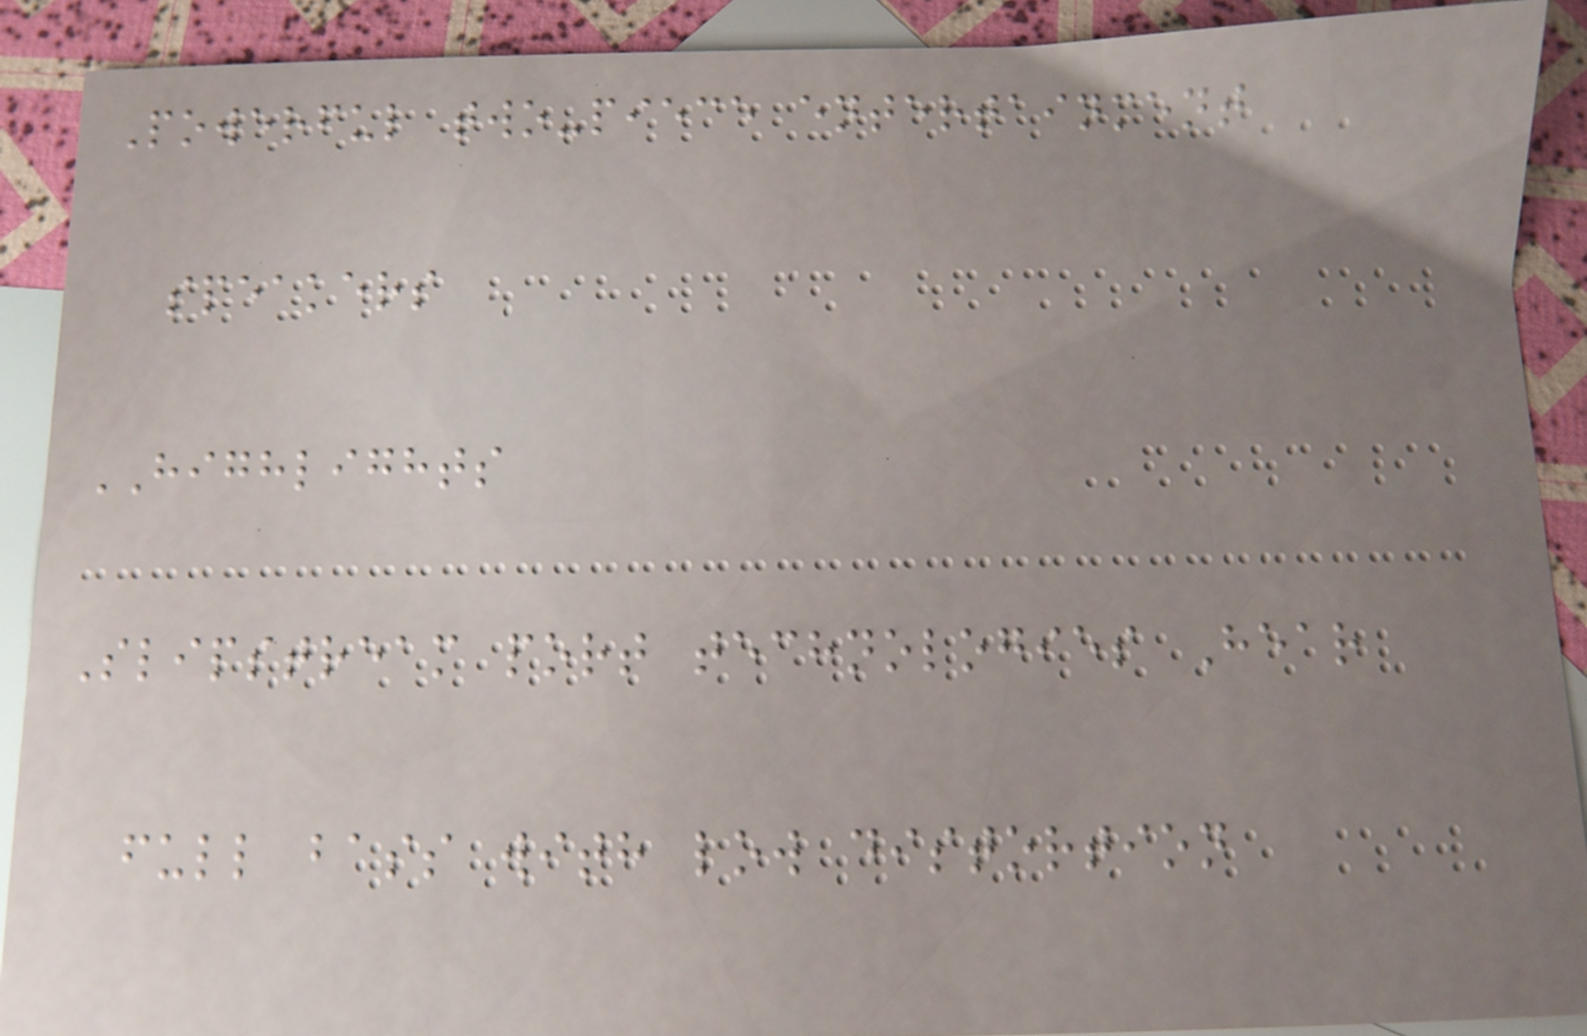Powerful two-piece entertainment
speakers
HIGHLIGHTS
Slipstream port technologies Hear
full bass with low distortion
